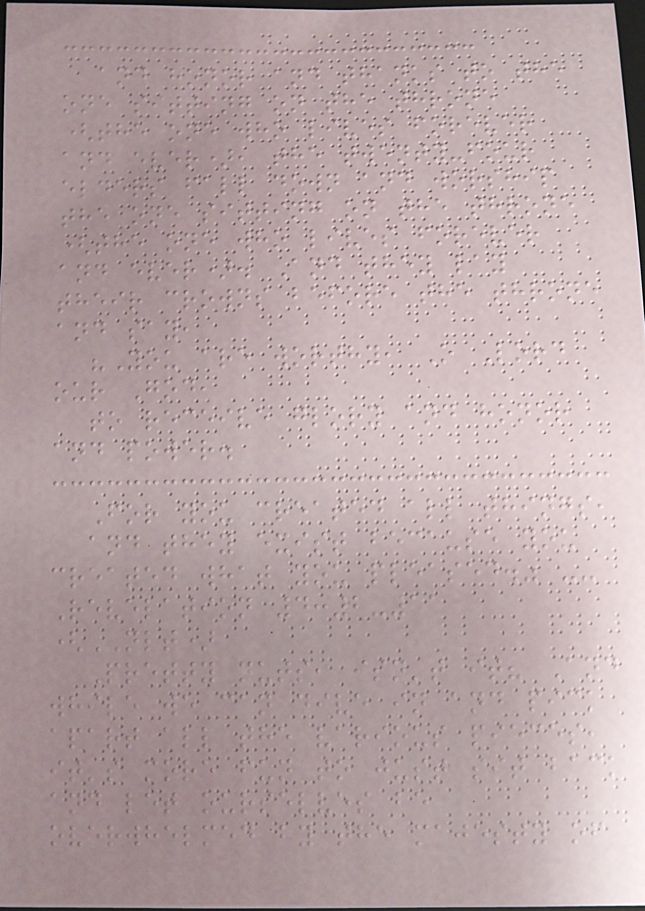and honor and thanks to the
one sitting on the throne
(the one who lives forever
and ever), the twenty-four
elders fall down and worship
the one sitting on the throne
(the one who lives forever
and ever). And they lay
their crowns before the throne
and say,
"You are worthy, O Lord
our God,
to receive glory and honor
and power.
For you created all things,
and they exist because you
created what you pleased." --
Revelation 4:2-11
(NLT)
Pretty nuts, isn't it? And
while we can dive in and pick
apart all the various pieces,
it's more fun to just sit back
and let ourselves be
overwhelmed by the majesty of
